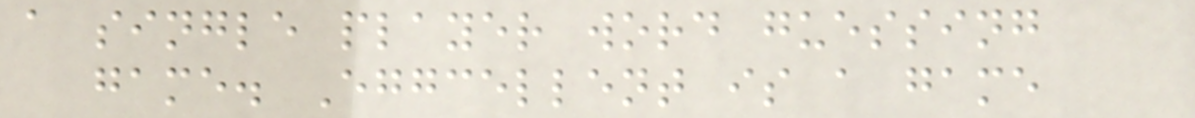a single player word guessing
game. Eggcellent is a game
